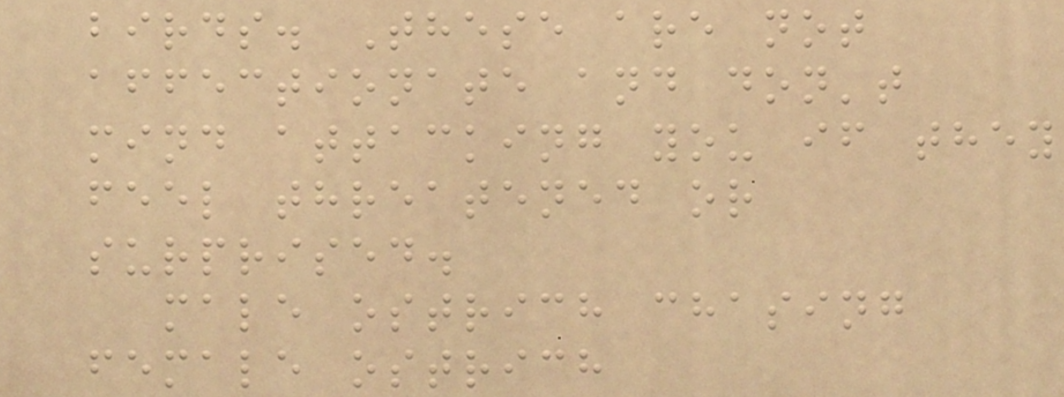birds. These are not
affectionate and don't
mind attacking you if they
feel threatened or
surprised.
male ostrich chasing
female ostrich
